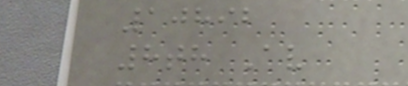10892
8th Av
